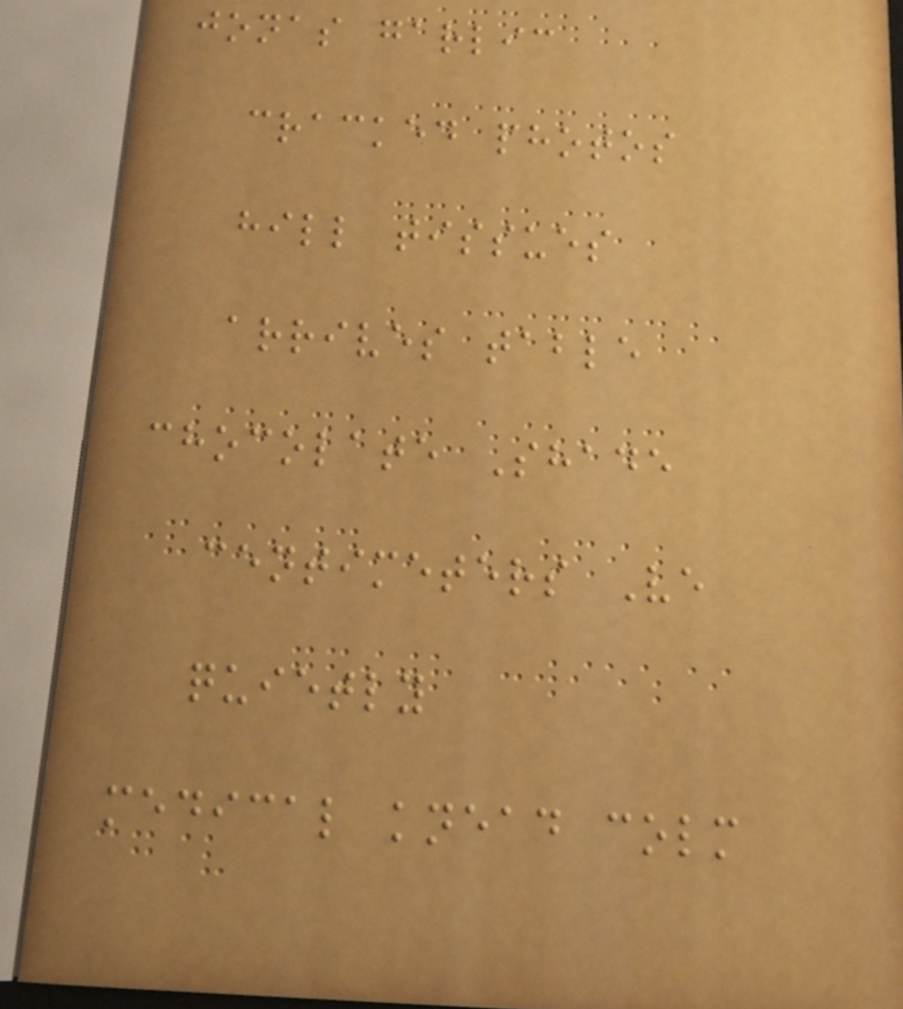jonas garlic
cracked photos
hill tissues
arrives table
chocolate Shade
centimeters Ve
quietly
medical knead colm
